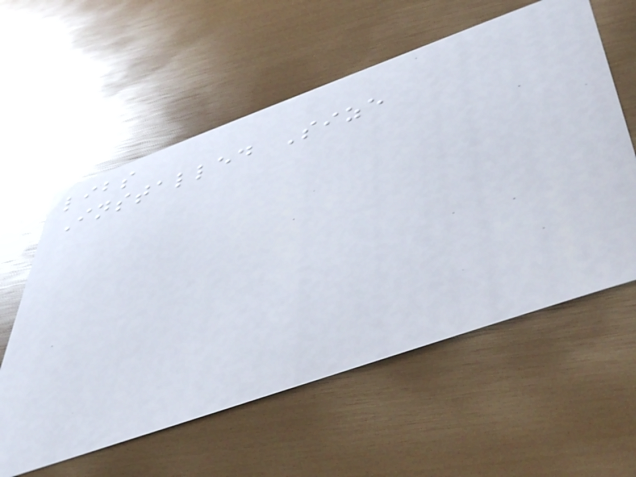libs
Installed Size
